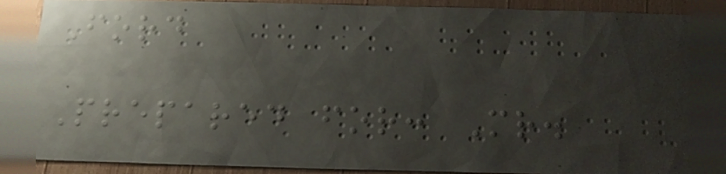Ford
Prepared for: Mr.
